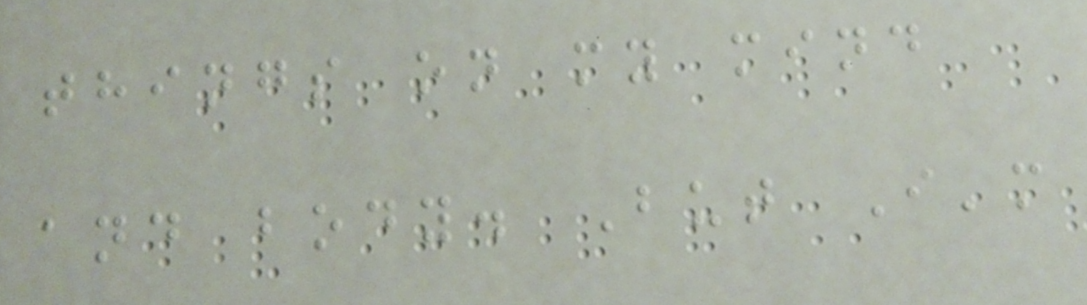things on my mind
and body. But I'm
